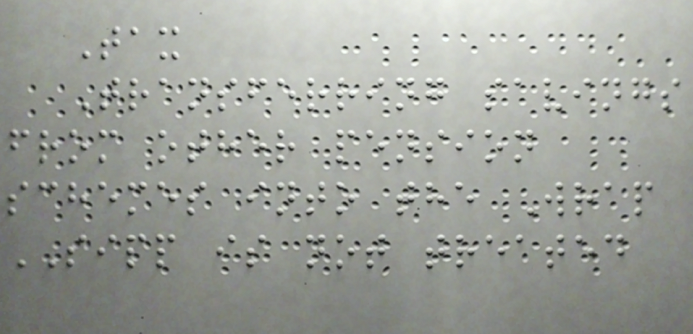Tax
Transferring savings
from other pension
schemes into the Wrap
SIPP is not treated
